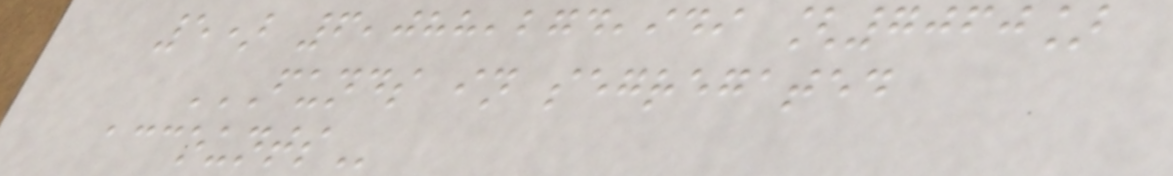5) 6,088,274,949 [7060]
FUNDS IN SEGREGATED
ACCOUNTS
